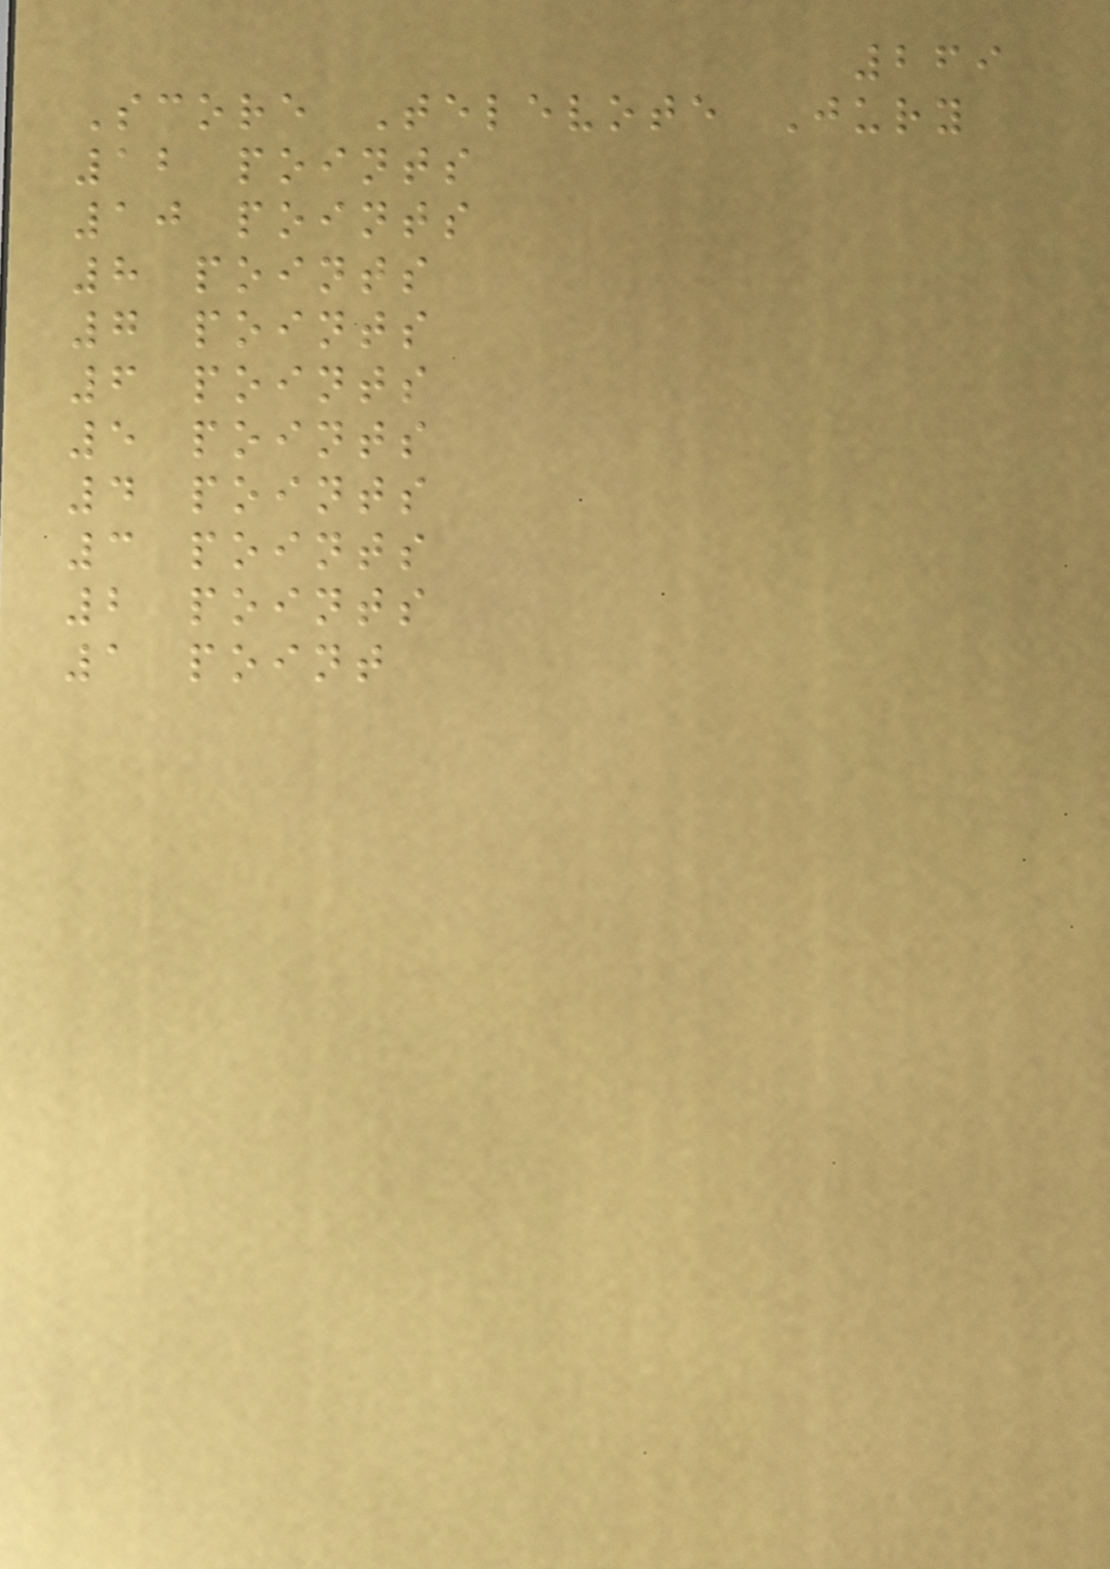269
Score Televote Jury
12 points
10 points
8 points
7 points
6 points
5 points
4 points
3 points
2 points
1 point
